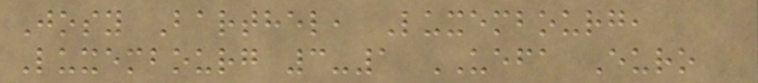Josy Barthel, Luxembourg,
Luxembourg 3-1 UEFA Euro
